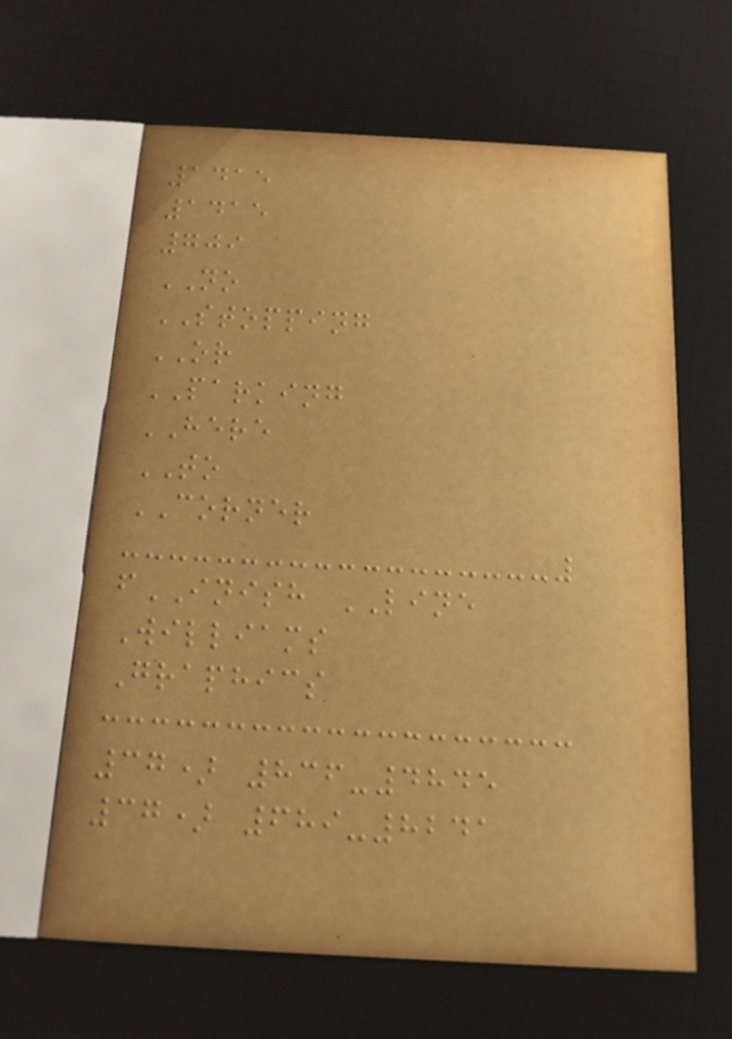1415
1415
709
NO
STOPPING
OR
PARKING
HERE
TO
CORNER
fINISH LINE
Williams
Graphics
37) 836-4845
37) 689-8241
